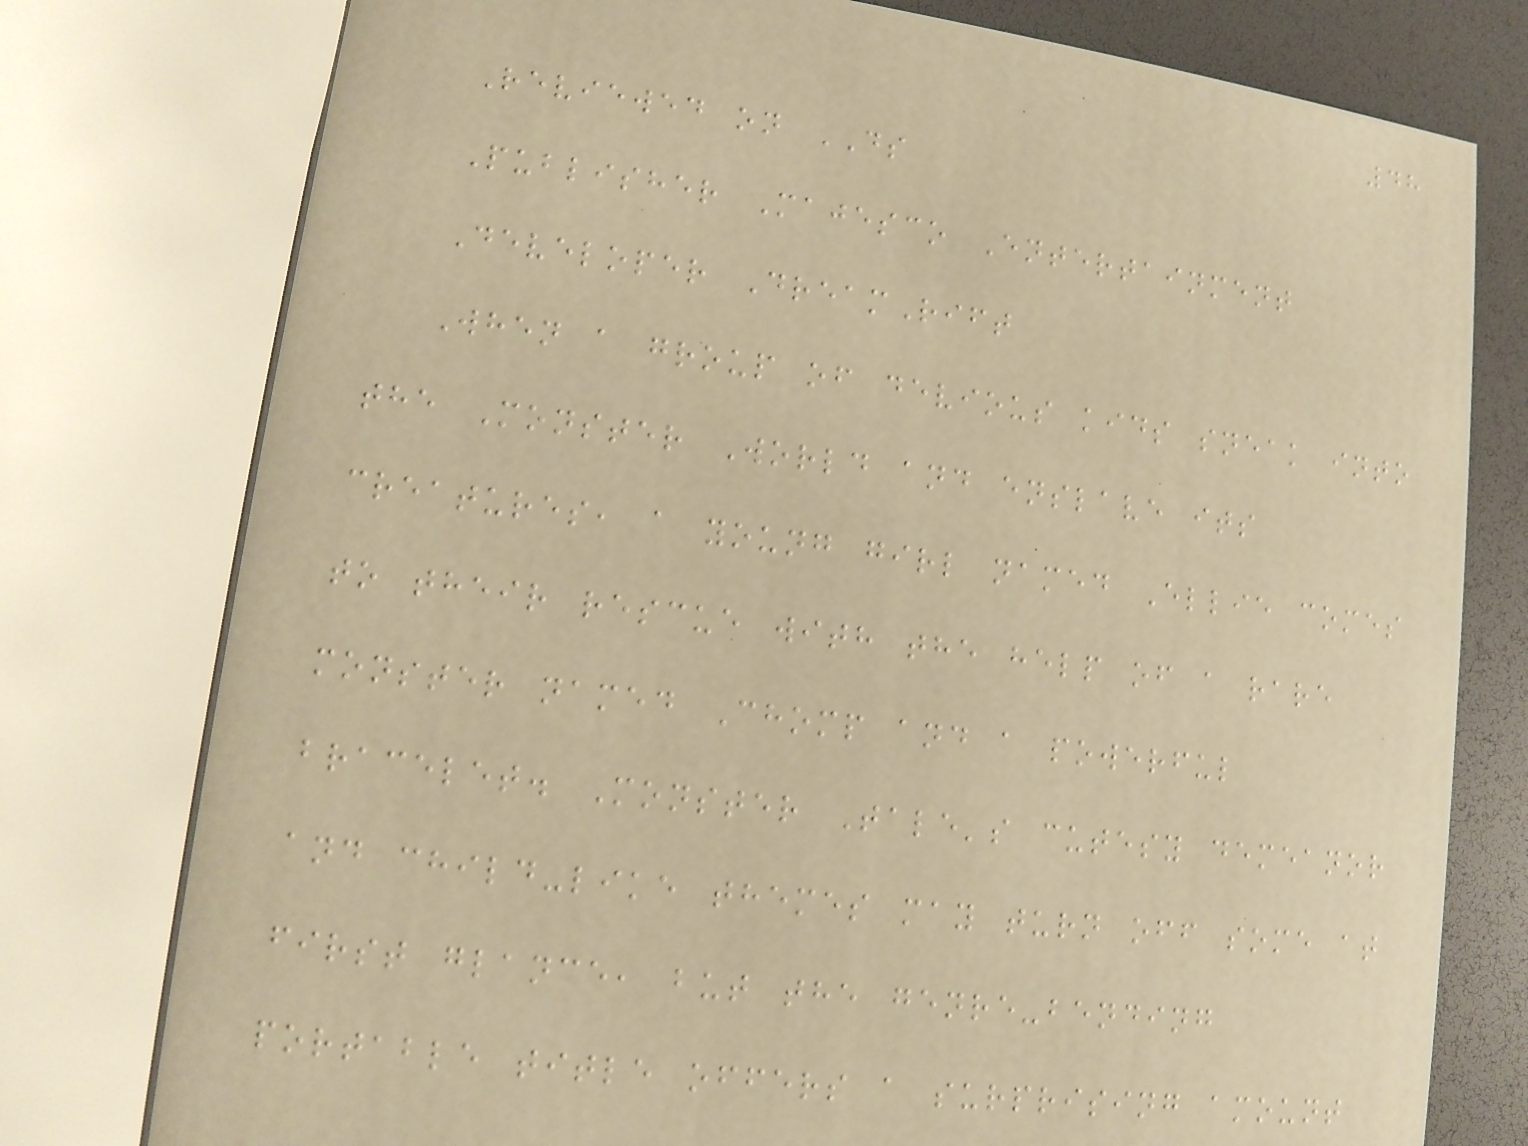48
Reviewed on DS
Publisher Majesco Entertainment
Developer DreamRift
When a group of devious kids sneak into
the Monster World and enslave its
creatures, a young girl named Ellie comes
to their rescue with the help of a rare
monster named Chomp and a powerful
bracelet. Monster Tale's cutesy demeanor
and child-like themes may turn off some at
first glance, but the genre-bending
portable title offers a surprising amount
